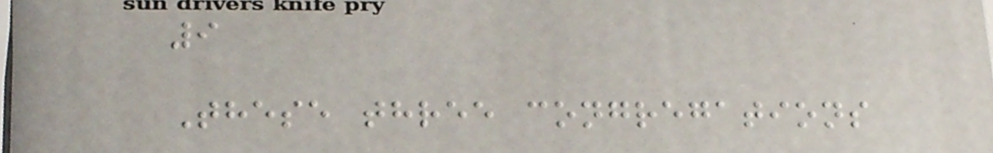9
These three congregations
